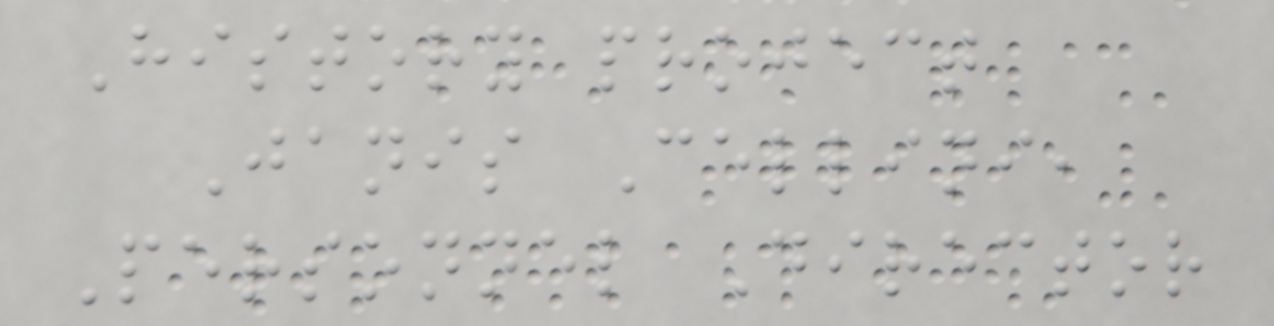History project
Janis Cellini,
Personnel Director
